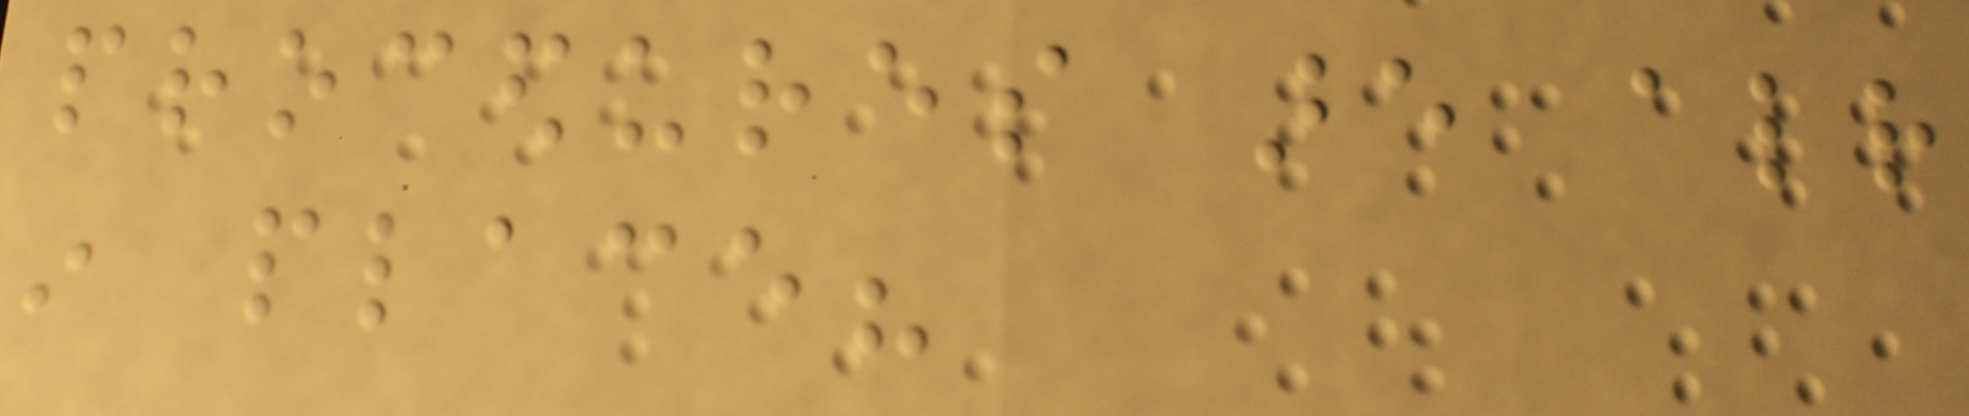procedures are already
in place?
